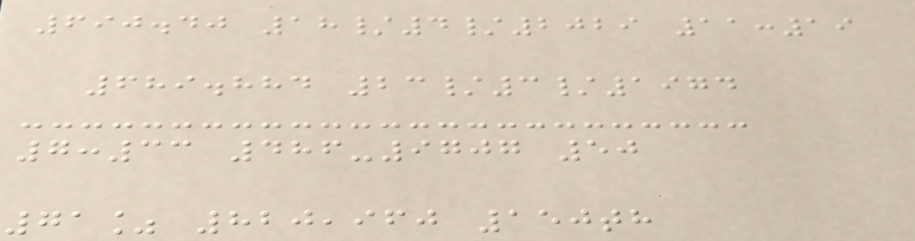690.40 18/4/2029 11:19
689.884 23/3/1974
7:33 486-9707 50
71% 820,960 150th
